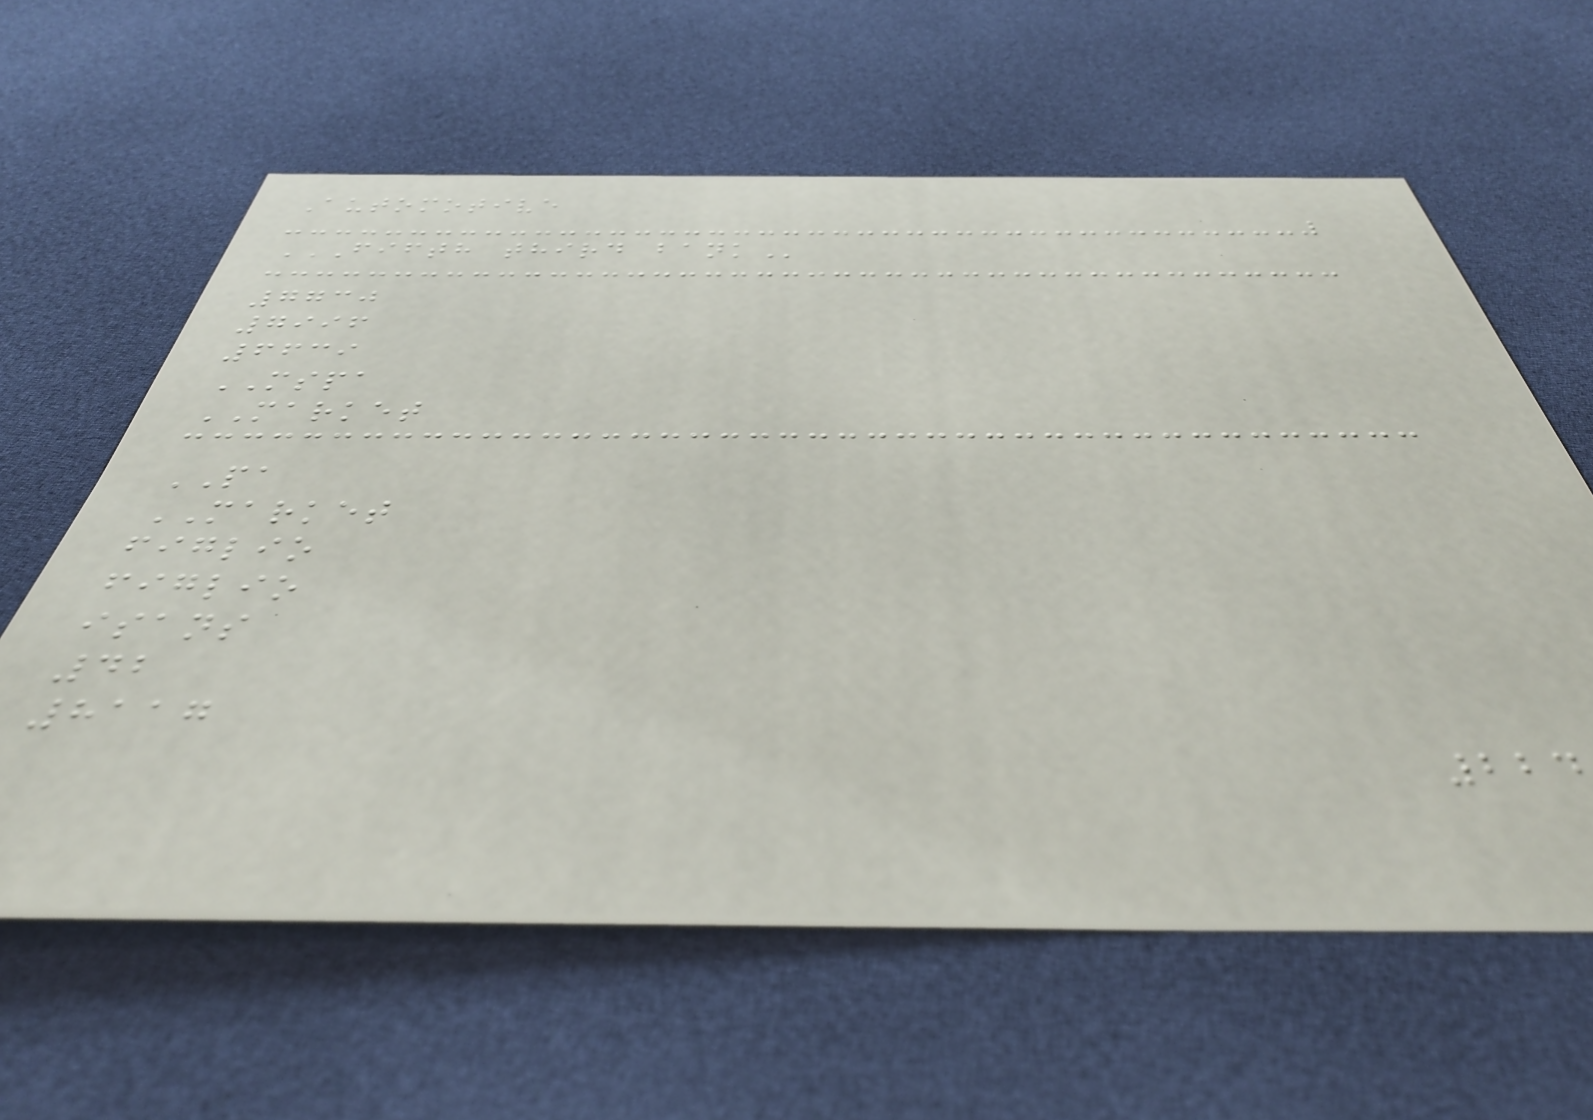Automotive
FIFTH THIRD BANK
7730
7996
6639
MSPA
MARKET
PA
MARKET
figlio
figlio
isans
42
8117
224
